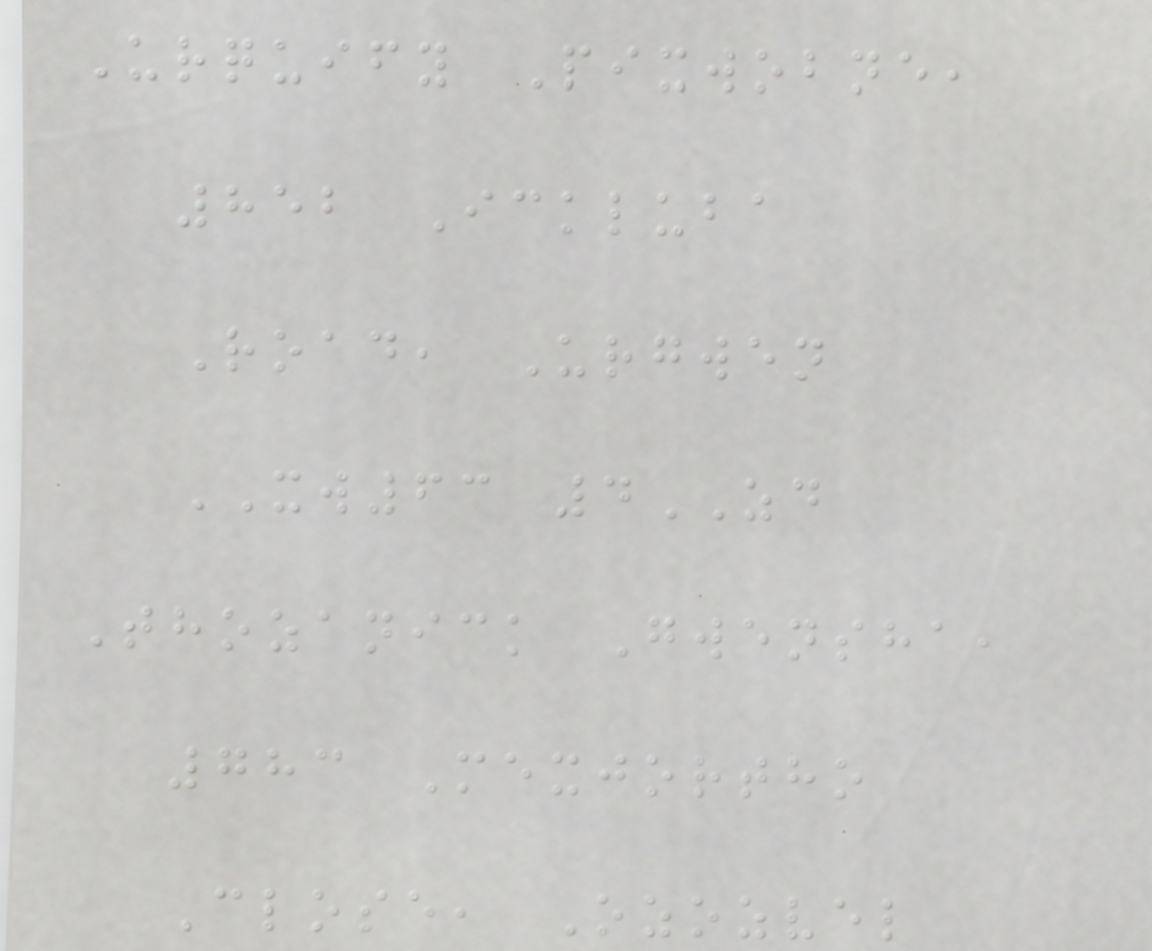Urquify Pixwobne,
852 Ickluba
Road, Urgwen
XW63 4ZD
Thozanick Gwensha,
783 Mexjortho
Close, Ozozvel
